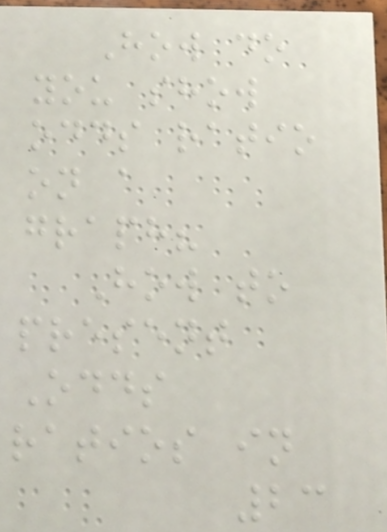How do
you show
odds ratio
on a
graph?
How to
present
Odds
ratios in
23
